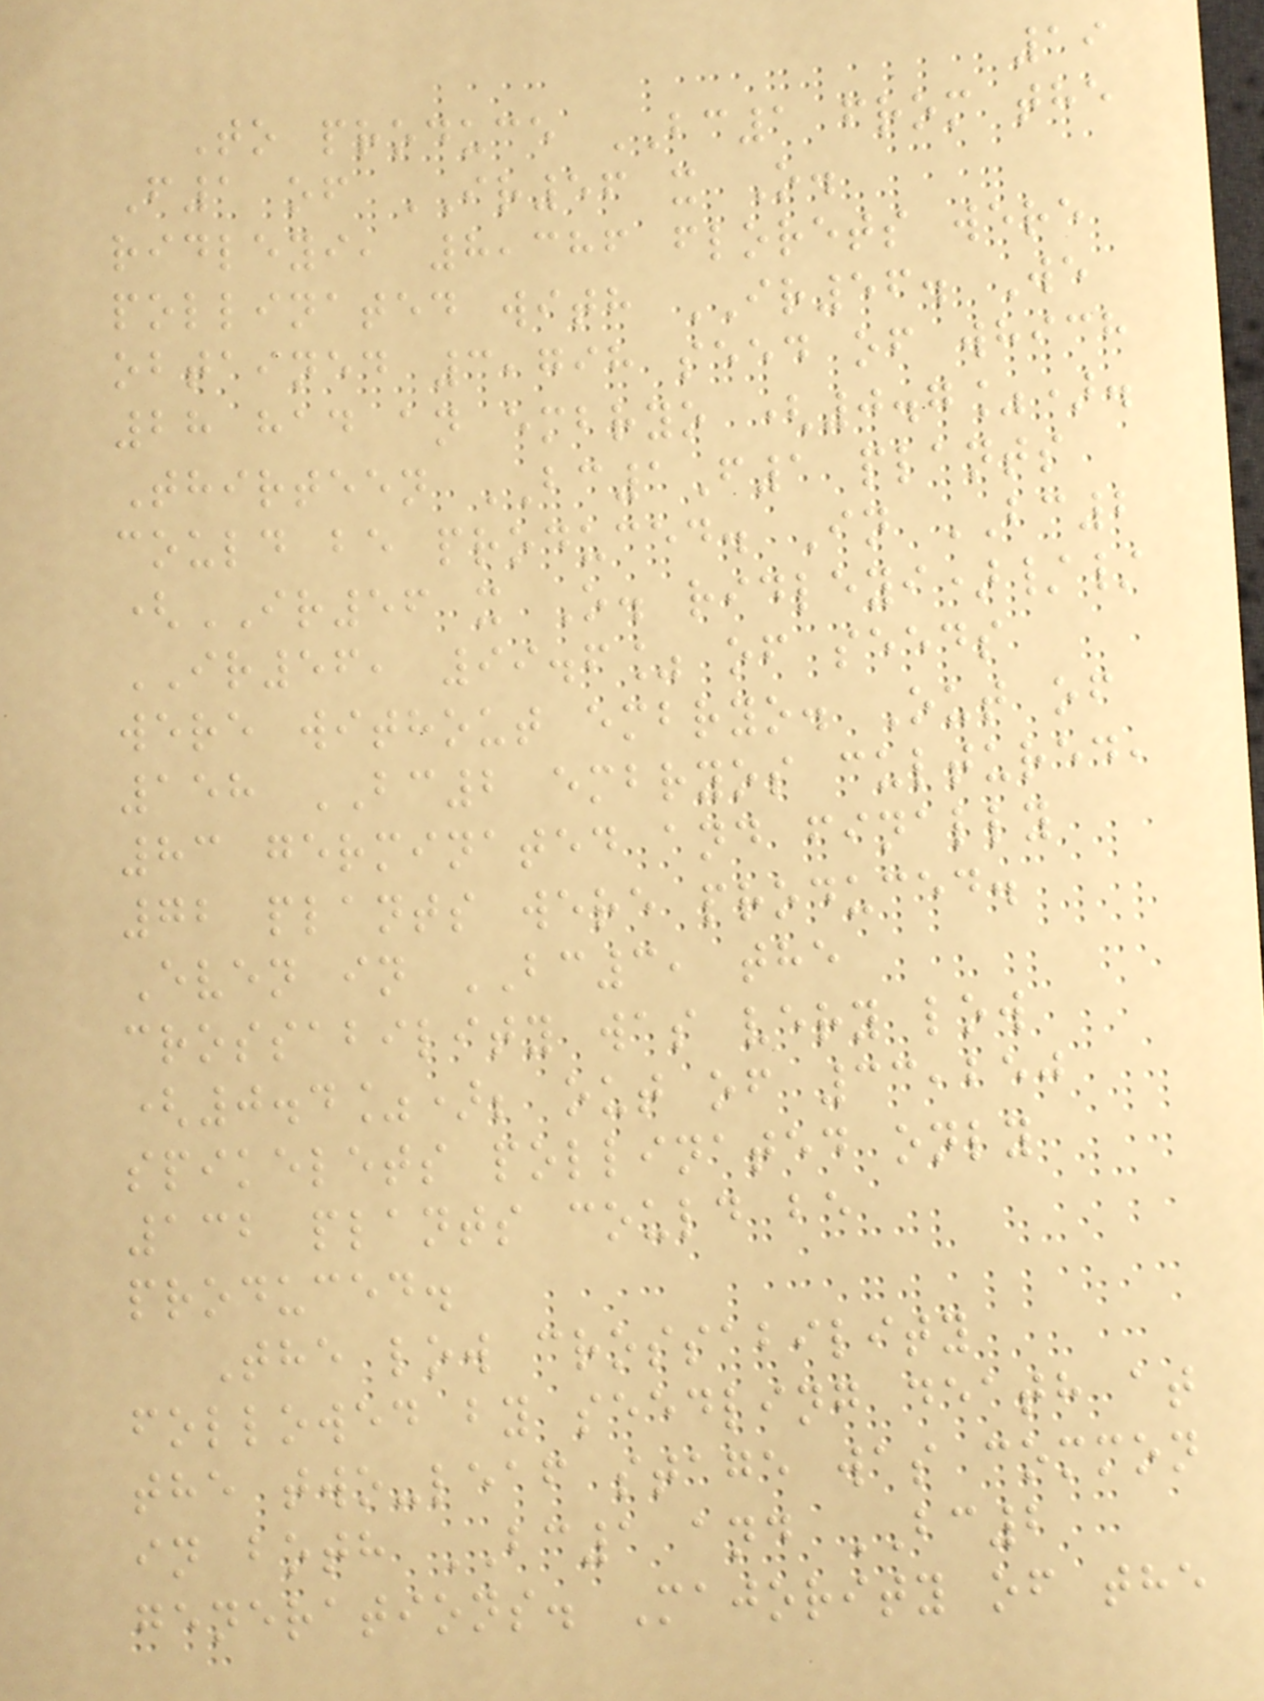19
To produce BC1 from the
F1 of IR56 x O.
ridleyi, 8,386 florets were
pollinated with IR56. We
obtained 3,798 seed of which
28 had an embryo (0.7%).
Thirteen BC1F1 plants
could be produced. In BC2
(IR56 x O. ridleyi)//
IR56, 99.6% of seeds
were without embryo. Out of
158 BC2 embryos cultured,
83 germinated and finally
72 plants were produced.
Even in BC3, the
crossability was very low
(0.4%); out of 33,250
spikelets pollinated only
132 plants could be
produced.
The low crossability
followed by seedling death at
the two-leaf stage was common
in both BC1 and BC2
generations. Majority of the
